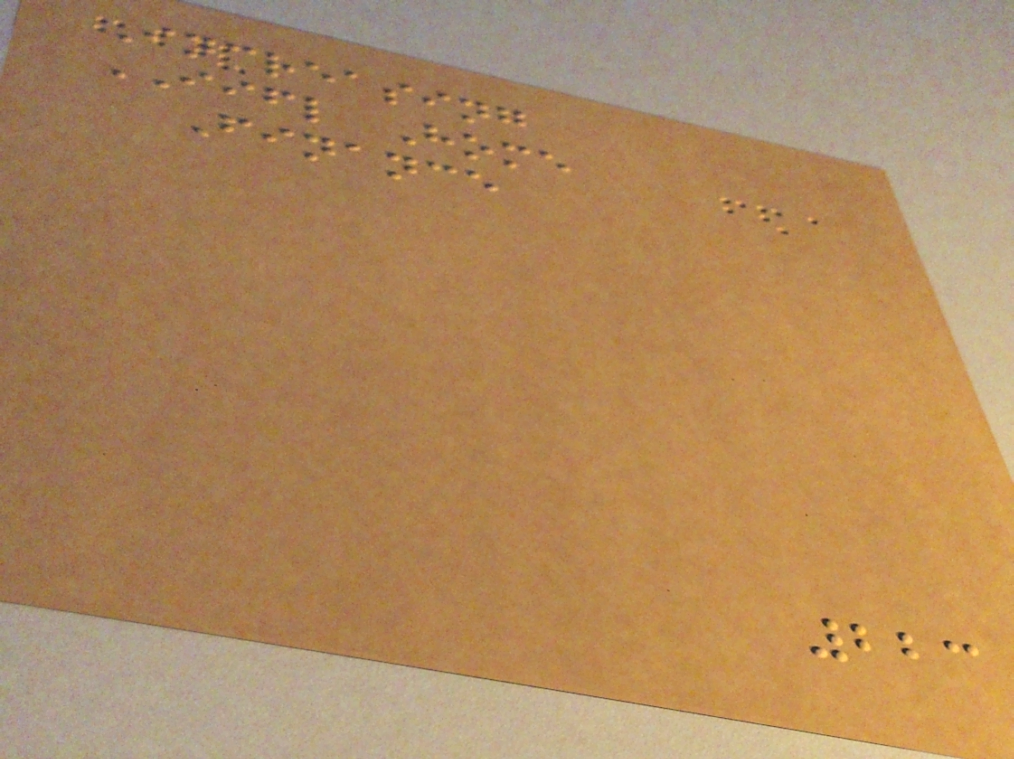Increasing
IIFL Home
Finance
223
